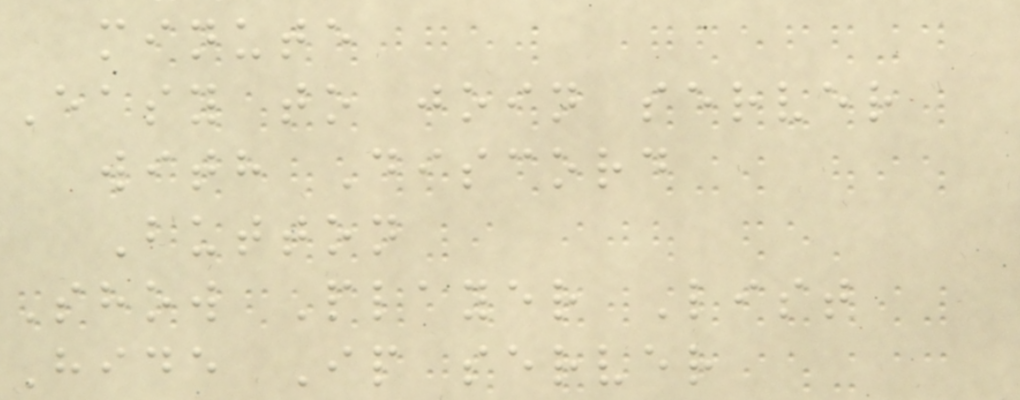minute
Easy to join server
with Discord
Button
Show Player List
Hide Ip server
